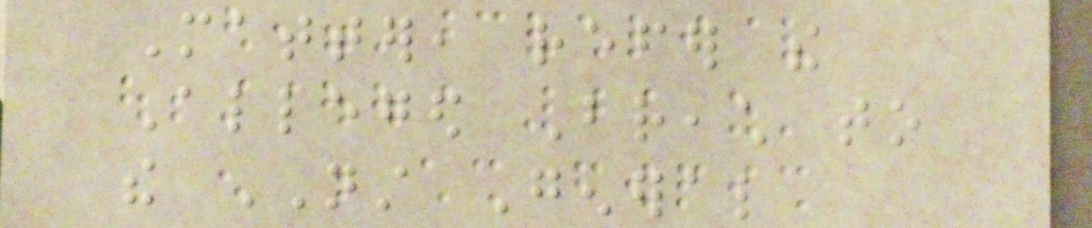Matter, refer the
Alleged Breach to
the NST General
